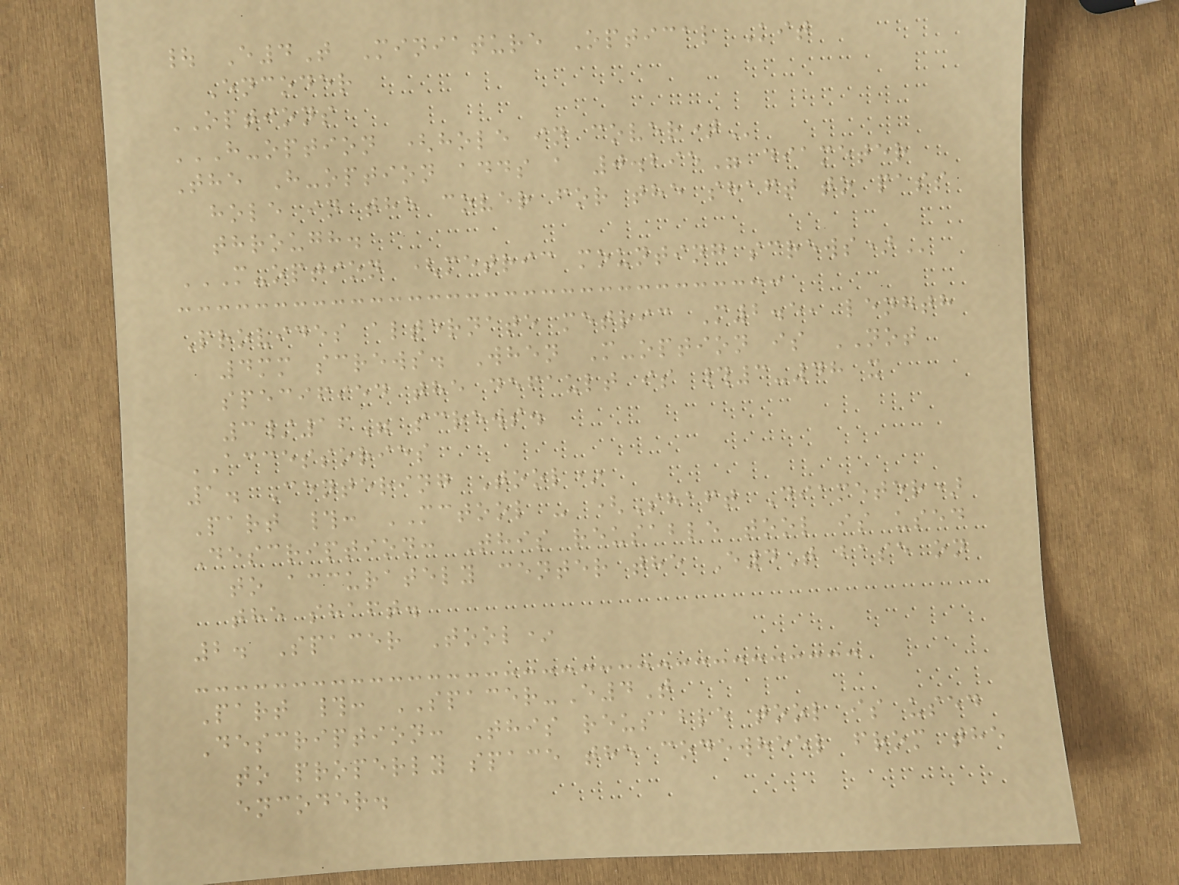| E4T Miniature Optical Kit
Encoder
OPTIONS
H-OPTION (HOLE IN COVER)
The H-option adds a 0.295" diameter
hole in the cover for the shaft to pass
through.
M-OPTION (METRIC MOUNTING SCREWS)
Provides alternate metric M2.5, length
4mm screws. When M-option is NOT
specified the default is #3-48 x
3/16" screws.
ACCESSORIES
1. Centering Tool*
Part #: MCTOOL - (Shaft Diameter)
Description: This reusable tool is used
to accurately center the E4T base on
the shaft.
2. Spacer Tool*
Part #: SPACER-E4T
Description: This reusable tool is used
to properly space the codewheel from the
encoder.
